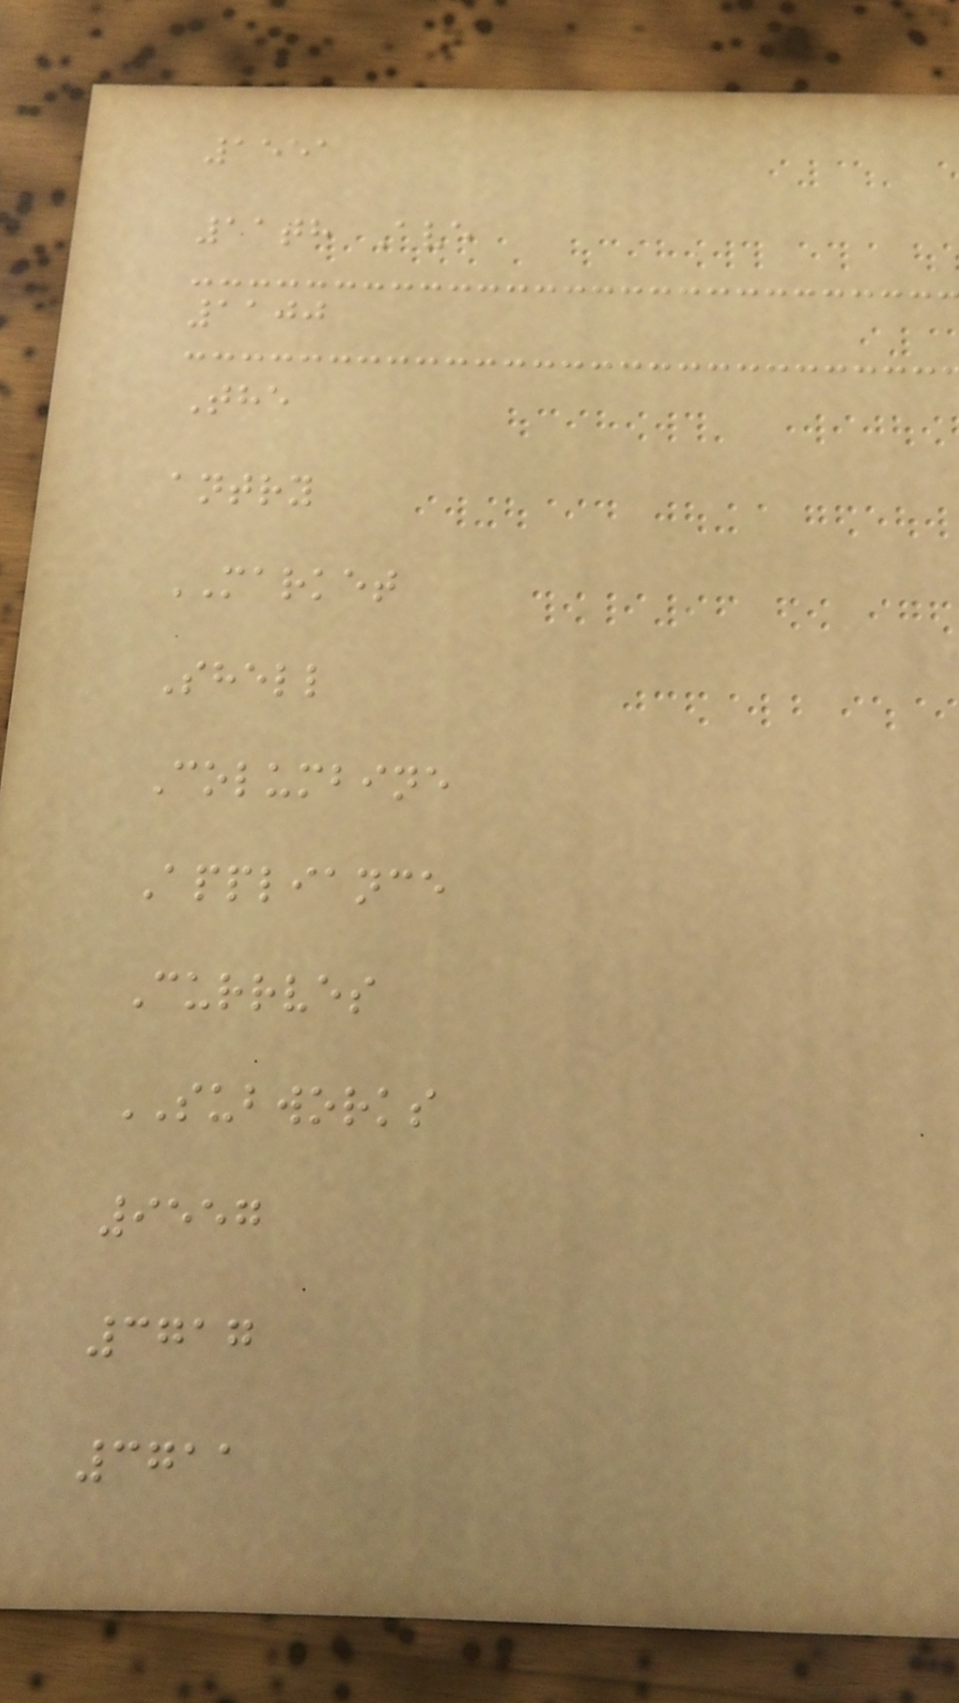1551
11th Ave
1100
The
antry
MARKET
Shell
Columbine
Appliance
Currves
SUBWORKS
9557
3717
3711
